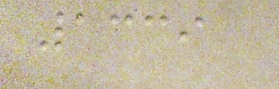1339
